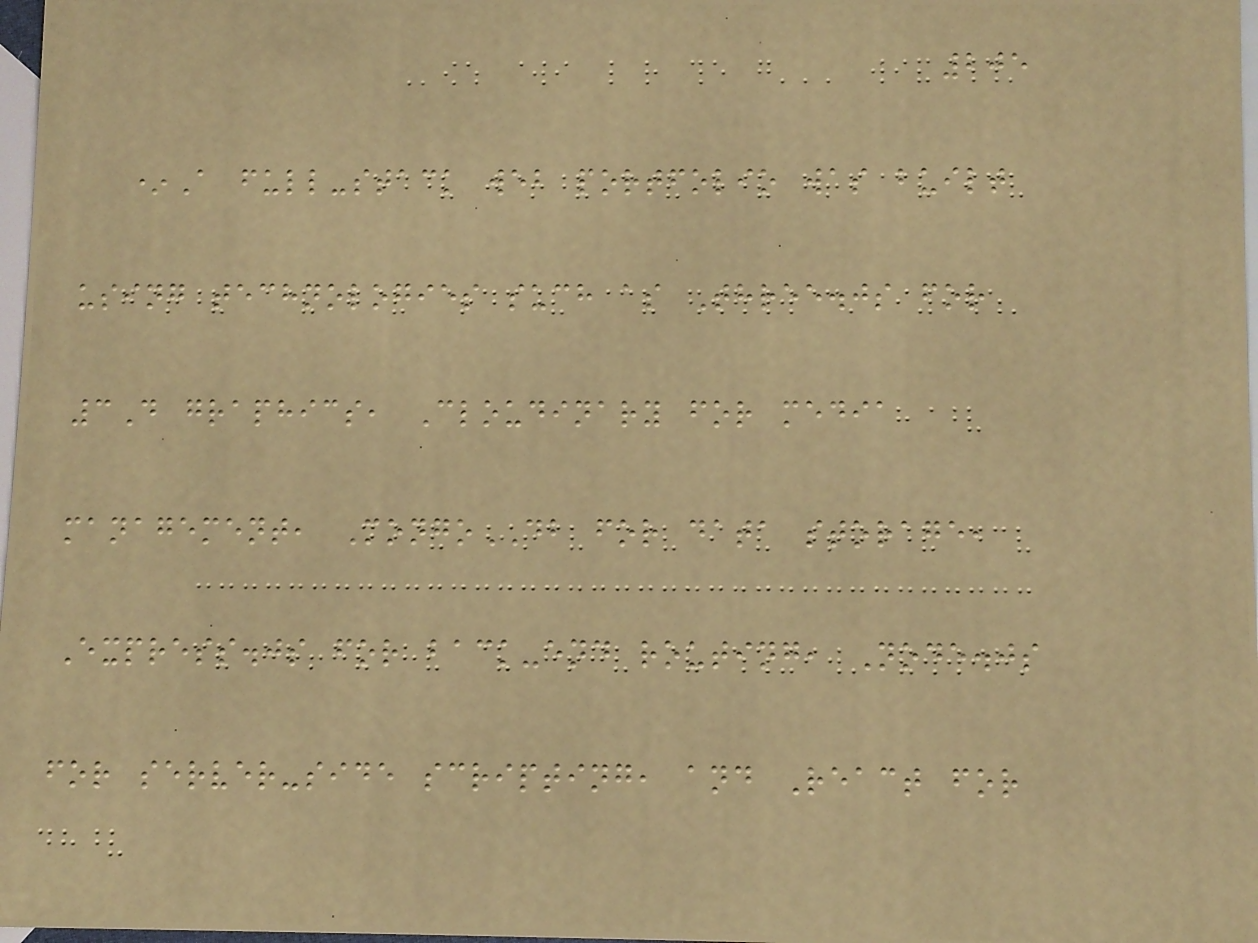205
*A full-stack web portfolio was built
using technologies such as Three.js for
3D graphics, Cloudinary for media
management, MongoDB for data storage,
Express.js for back-end routing, Node.js
for server-side scripting, and React for
